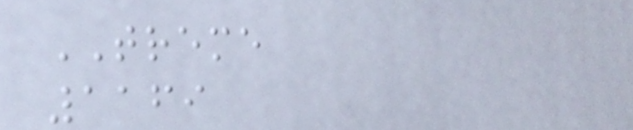TREME
1169
